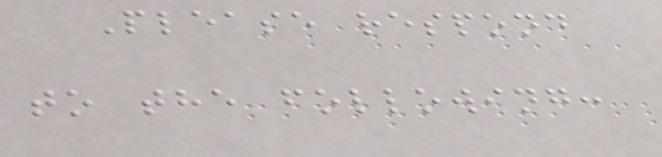Please respond
to the following:
